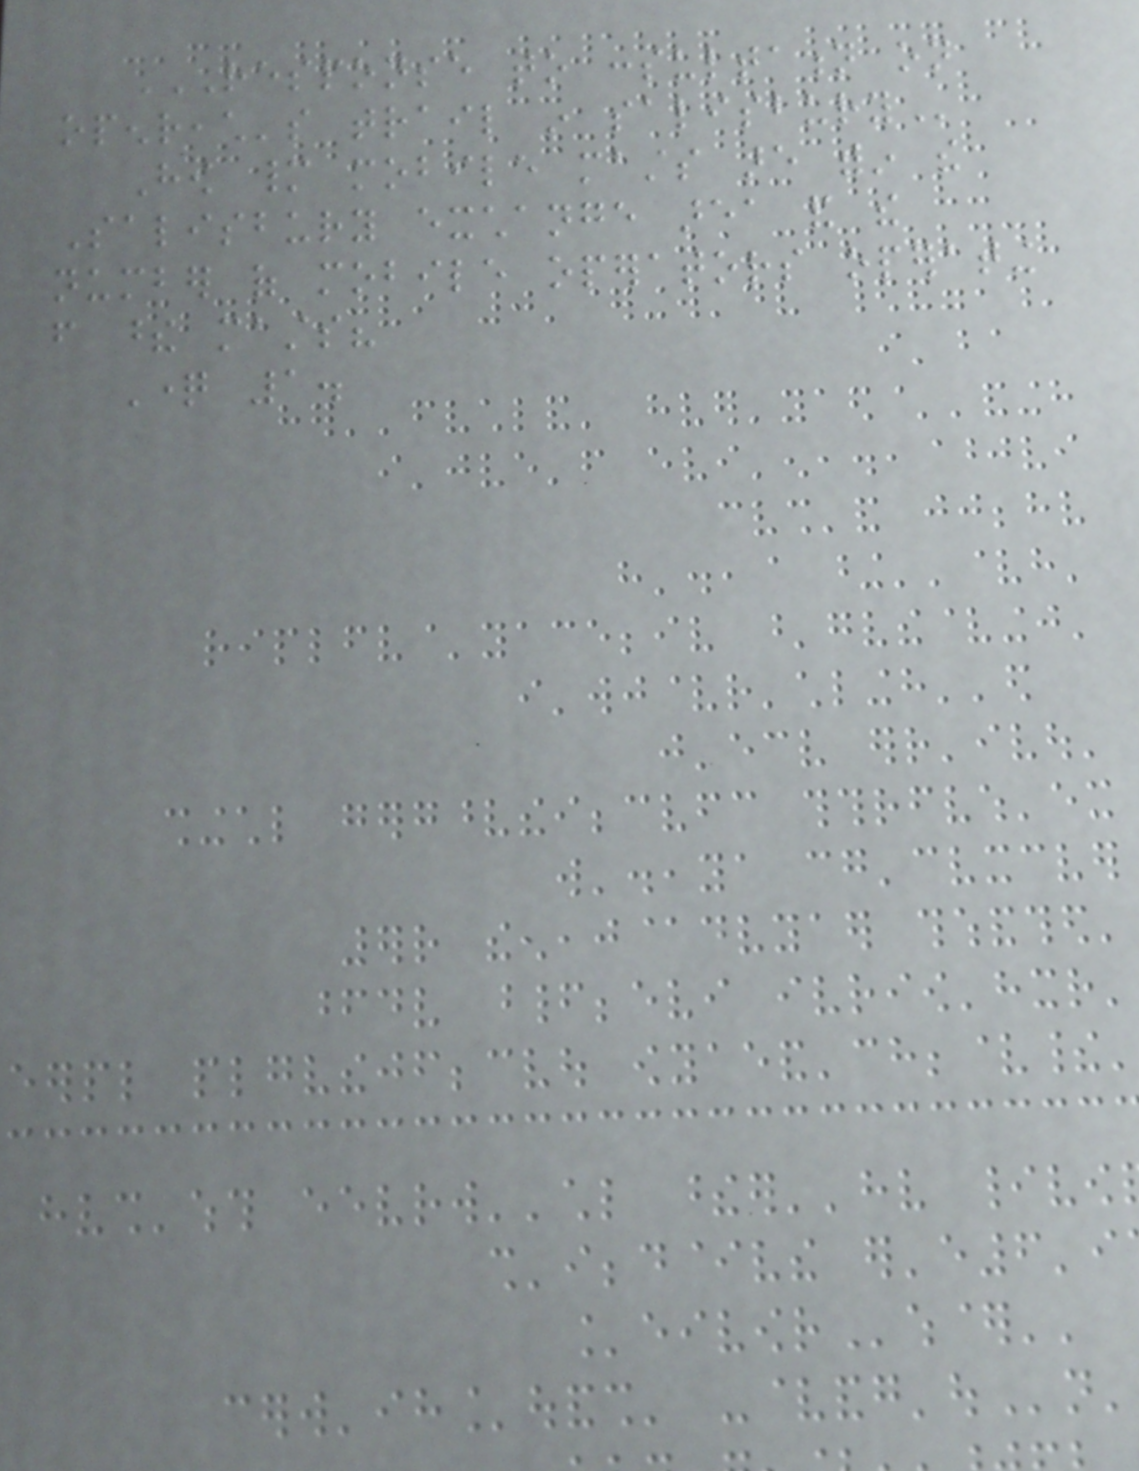RESPONSE TO CONSULTATION ON
OPENREACH'S TRAIL IN SALISBURY
How many mobile masts are within the
Salisbury exchange area and the
number of mobile operators operating
from these masts?
Question 1.
